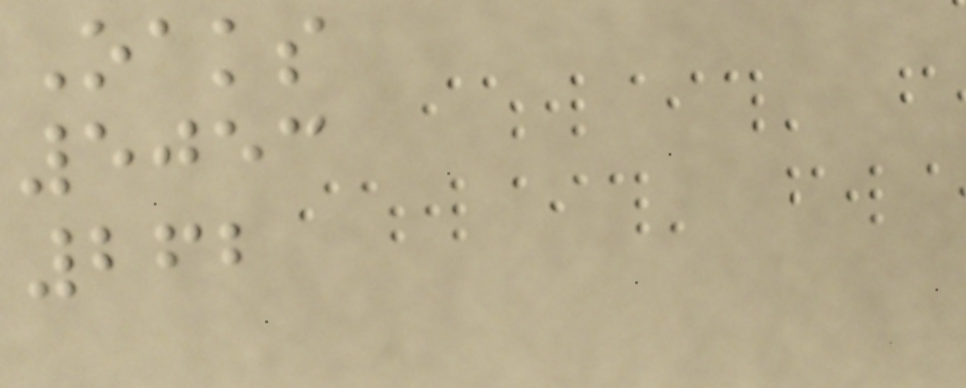Oaks
5053
262
